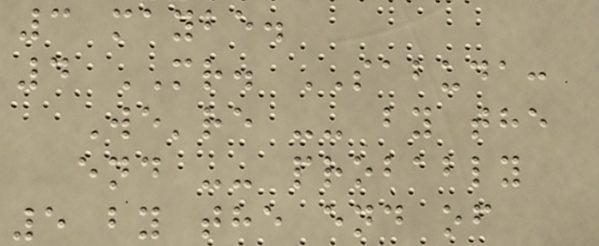3 maybe.
4 MR. SABUDA:
We're -- by the
end -- probably
5 by the end of
